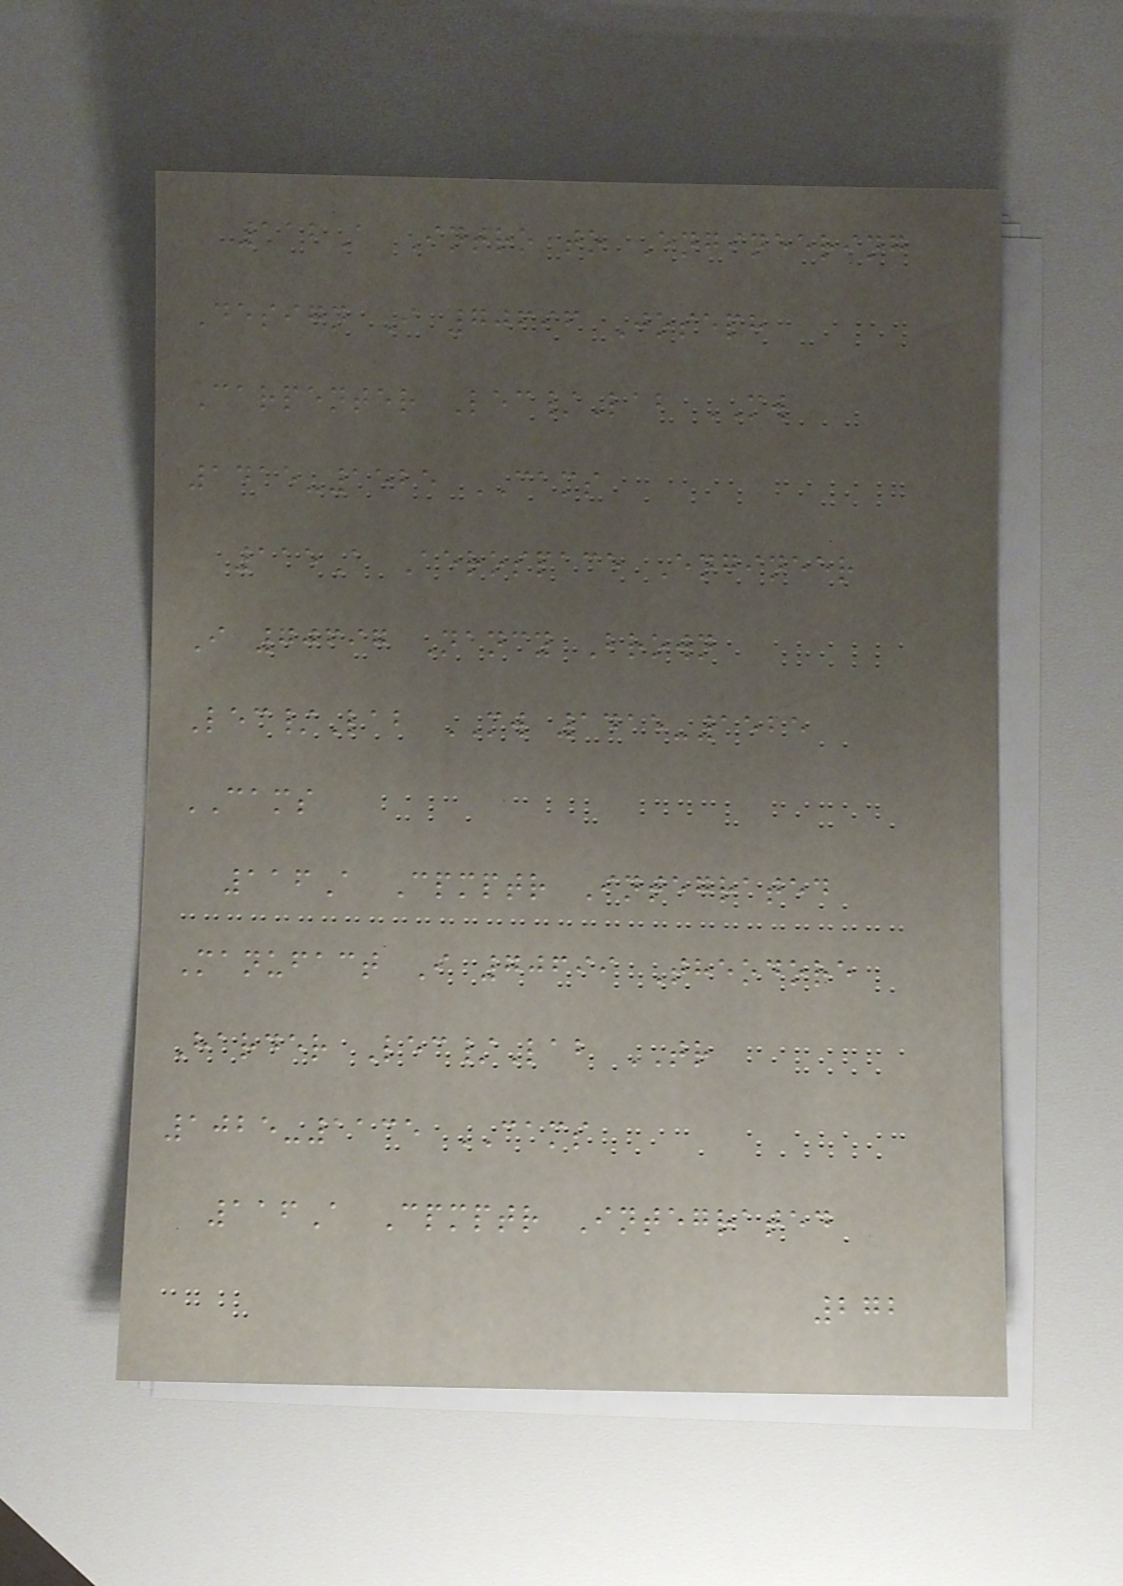112A Intro to Engineering
Design I 70696 Joseph
Carpenter Lec/Lab MW
1415-1525 CAMS
115A Aerospace Engineer
I 70697 Nancy Brown
Lec/Lab MW 1415-1525
CAMS
116A Cpmptr Integrated
Manufact I 70699 Theodore
Harder Lec/Lab TR
1025-1135 CAMS
116A Cpmptr Integrated
272
